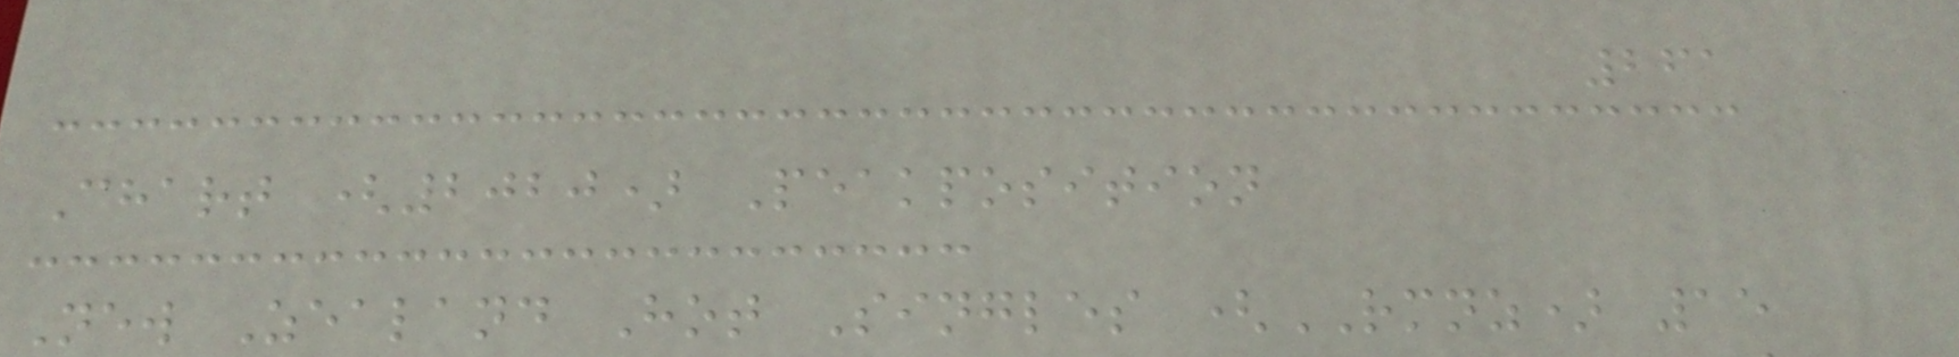261
Chart (2020) Peakposition
New Zealand Hot Singles (RMNZ) 15
